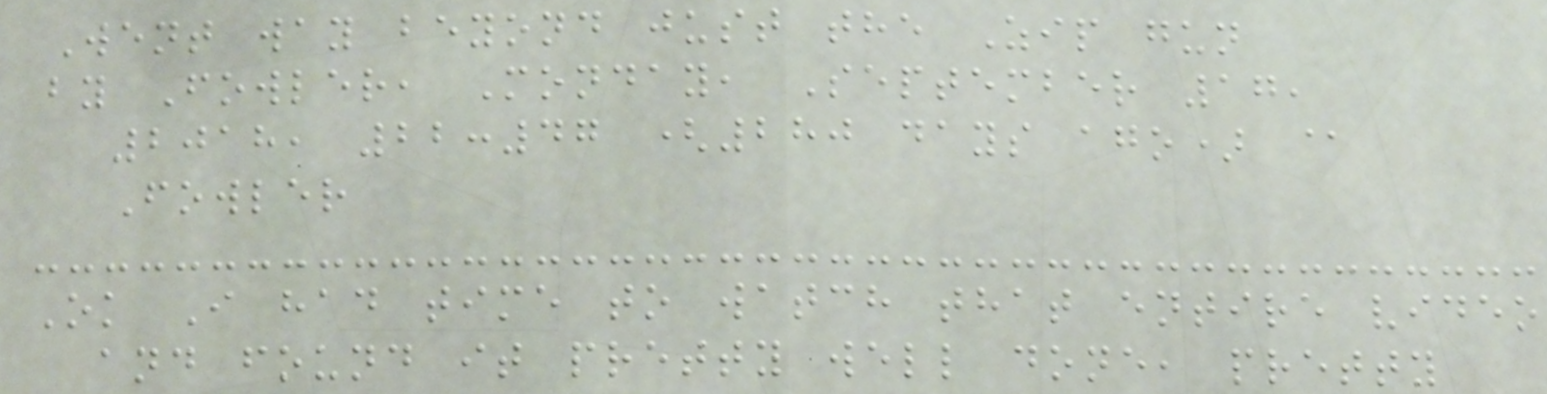Went way beyond just the Zip gun
by Fowler, Monday, September 17,
2018, 22:47 (280 days ago) @
Fowler
Ok I had time to watch that entire video
and found it pretty well done, pretty
